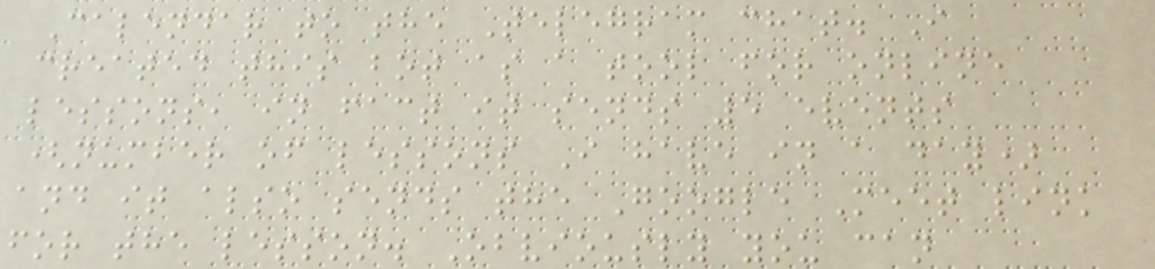Calendar to the Telegram chat. I
created this bot as a tool for online
lessons, in fact it sends 5 events
(number of lessons I have in a day)
and it also sends the Google Meet link
for the lesson. Obviously you can
